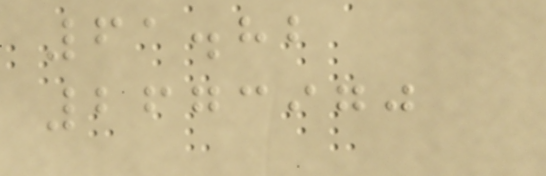61.82
2673970
